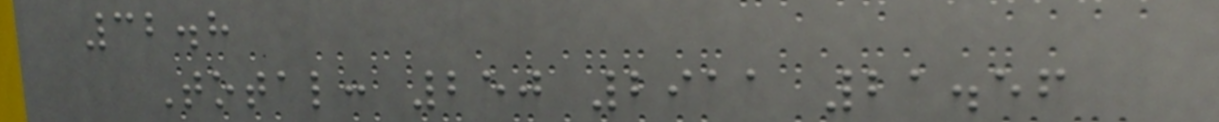32.8
Total: 250 2911 21.56
